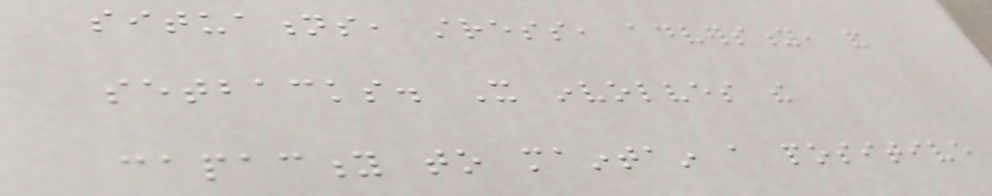situations, stress, adversity, and
setbacks. It involves the
capacity to maintain a positive
